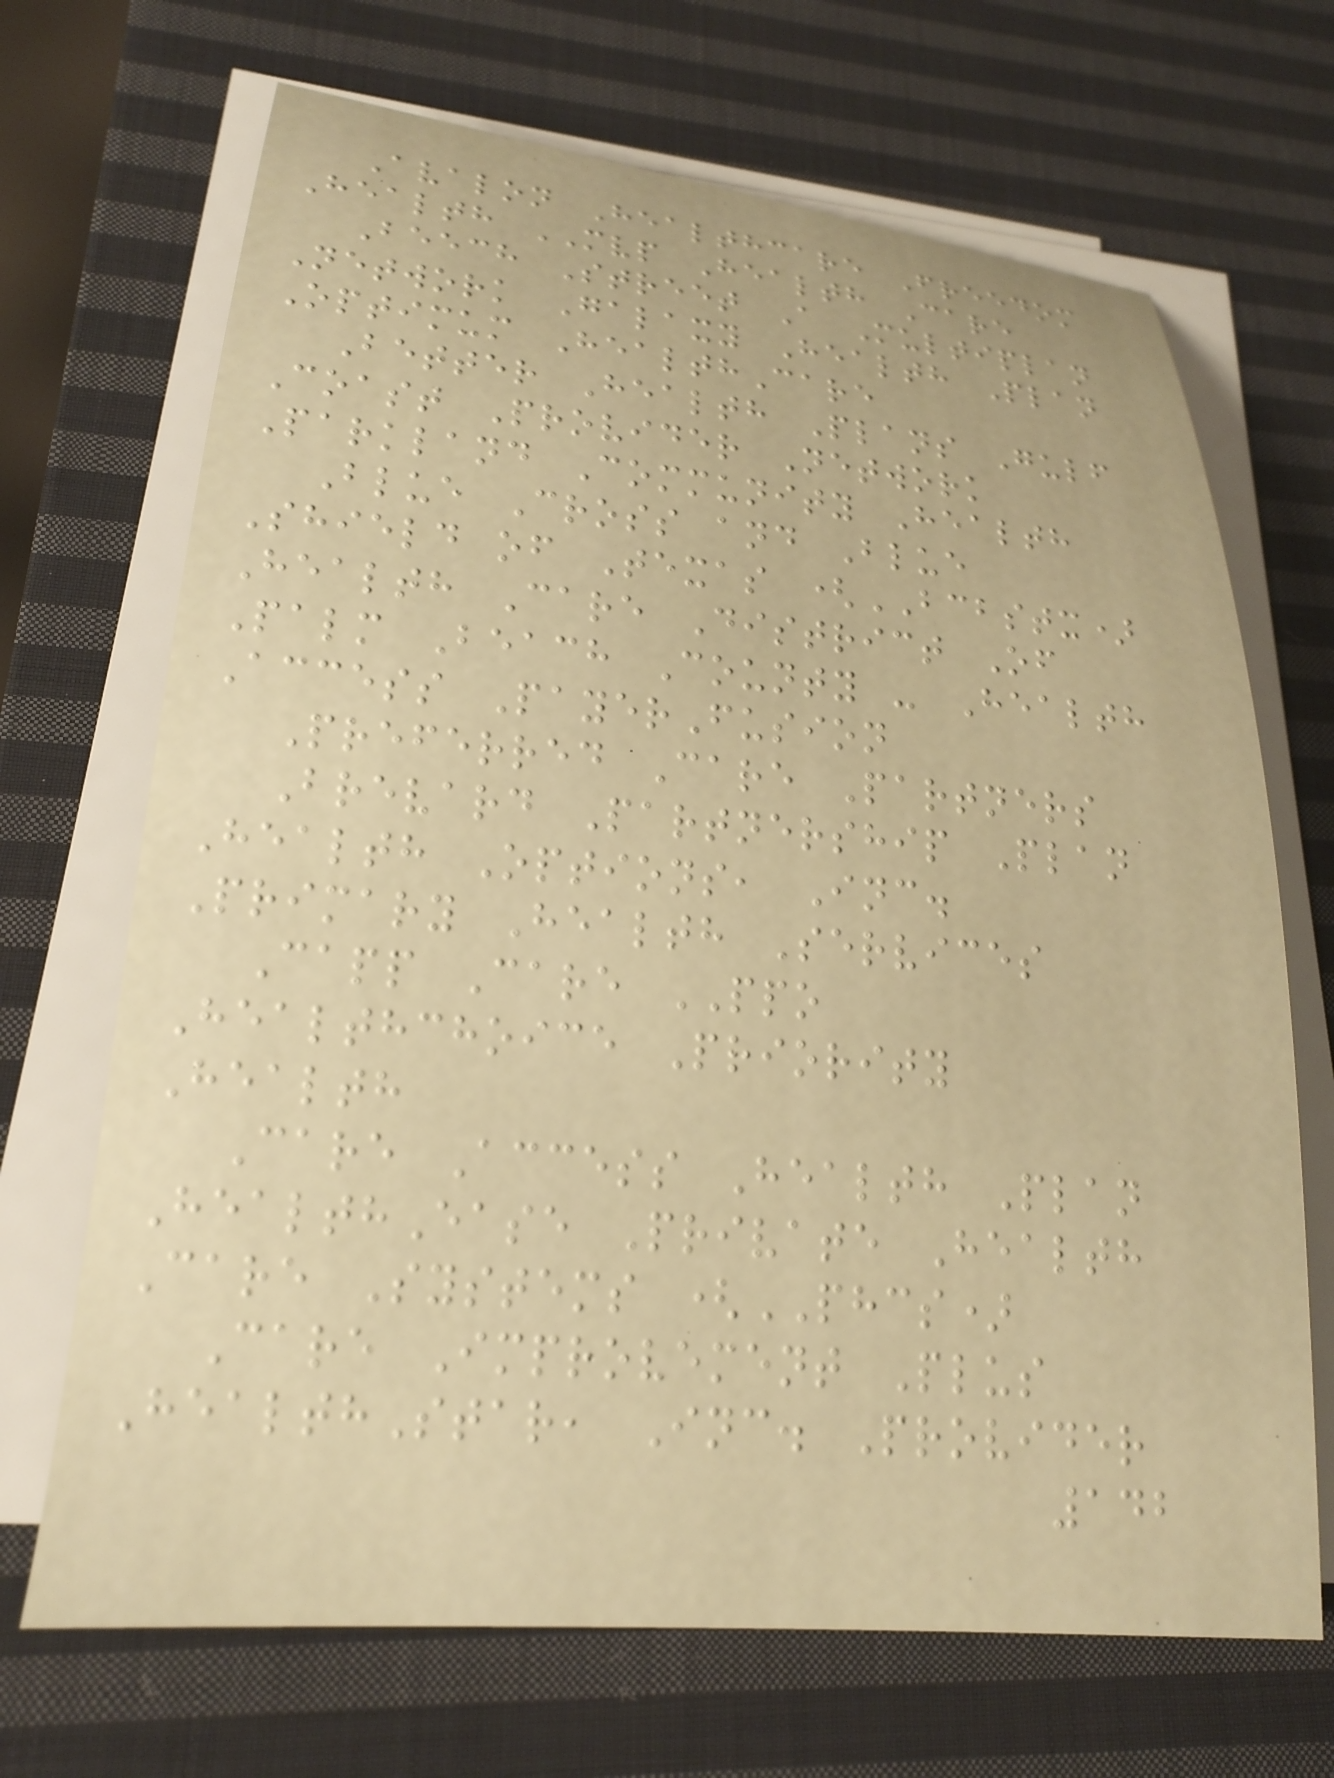Avalon Healthcare Freedom
Health MVP Health Care
Beech Street A Multiplan
Network Galaxy Health Plan
Optimum HealthCare
Better Health Plans Gulf
Coast Provider Network
Parkland Community Health
Blue Cross and Blue
Shield of Texas (BCBSTX)
Health Care District Of
Palm Beach County - Health
Access PayerFusion
Preferred Care Partners
Brevard Partnership Plan
Health Options, Inc.
Primary Health Services
Capp Care PPO
Healthchoice Priority
Health
Care Access Health Plan
HealthEase Private Health
Care Systems (PHCS)
Care Improvement Plus
HealthStar, Inc. Provider
142
